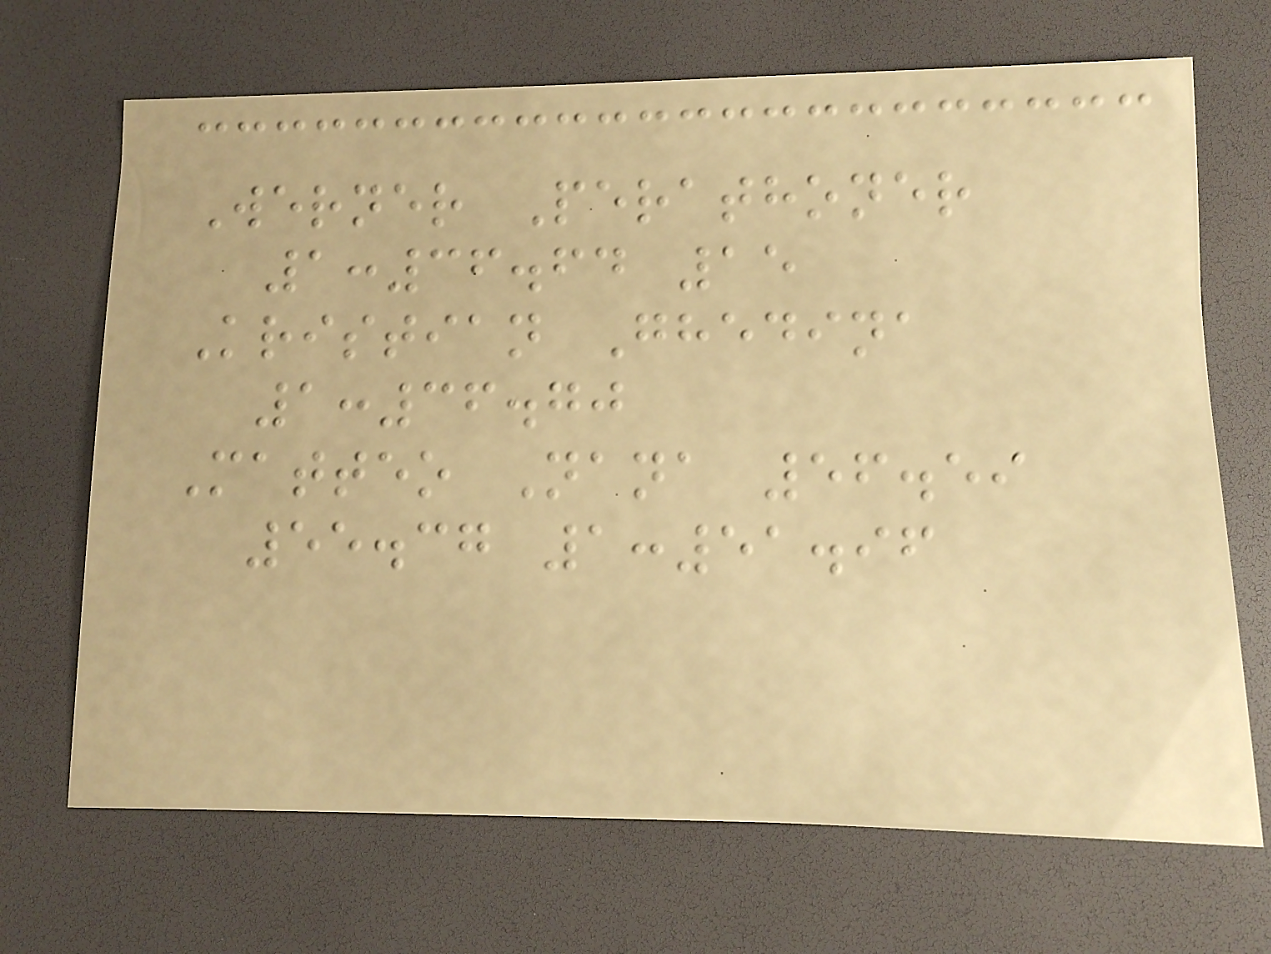Werner Perathoner
1:36.64 15
Kristian Ghedina
1:36.70
Matteo Nana 56.59
55.37 1:51.96
